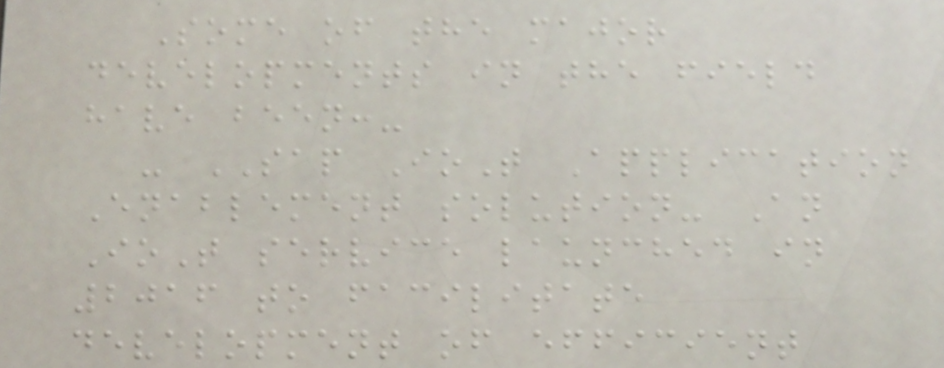Some of the major
developments in the field
have been:-
- SAP IoT Application
Enablement solution- An
IoT service launched in
2016 to facilitate
development of efficient
